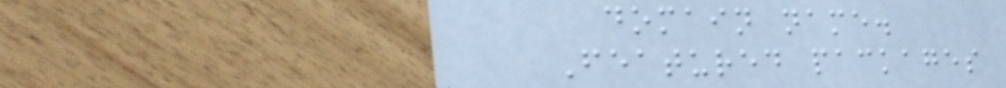domain name.
Featured packages
